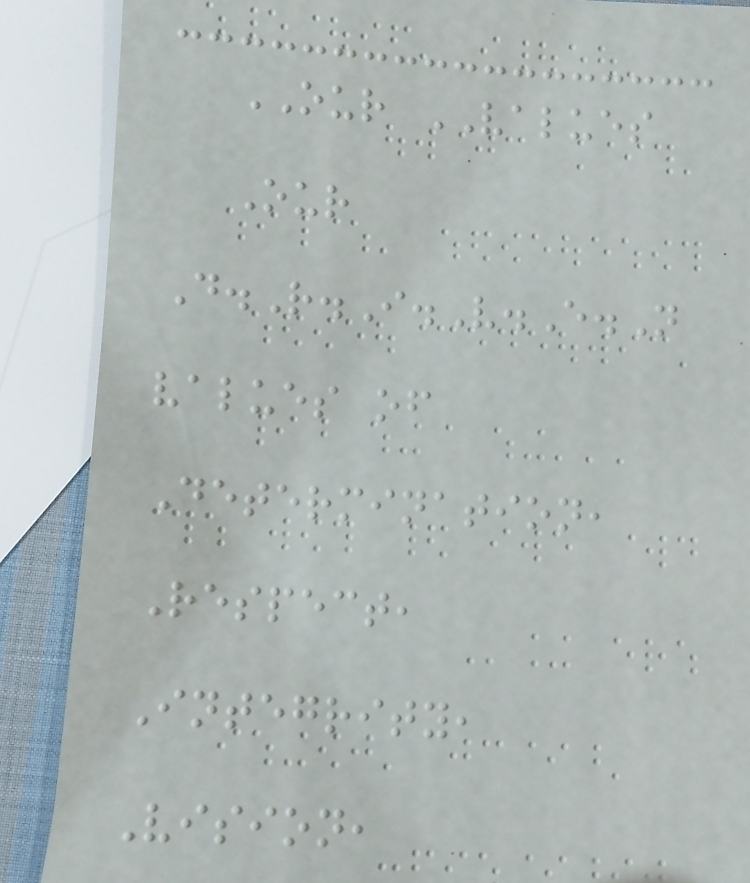OUR VALUES
Our
D.R.I.V.E.N
values of
Determination,
Respect,
Integrity,
Vision,
